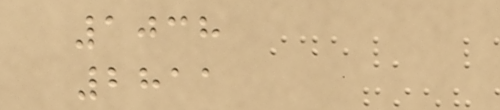1038
2811
